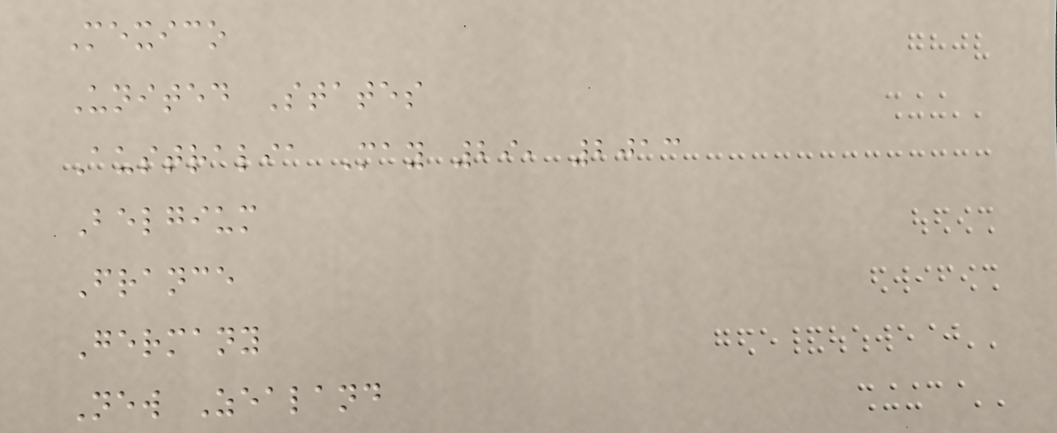Mexico
United States
Australia May 29, 2013
Belgium
France
Germany
New Zealand
